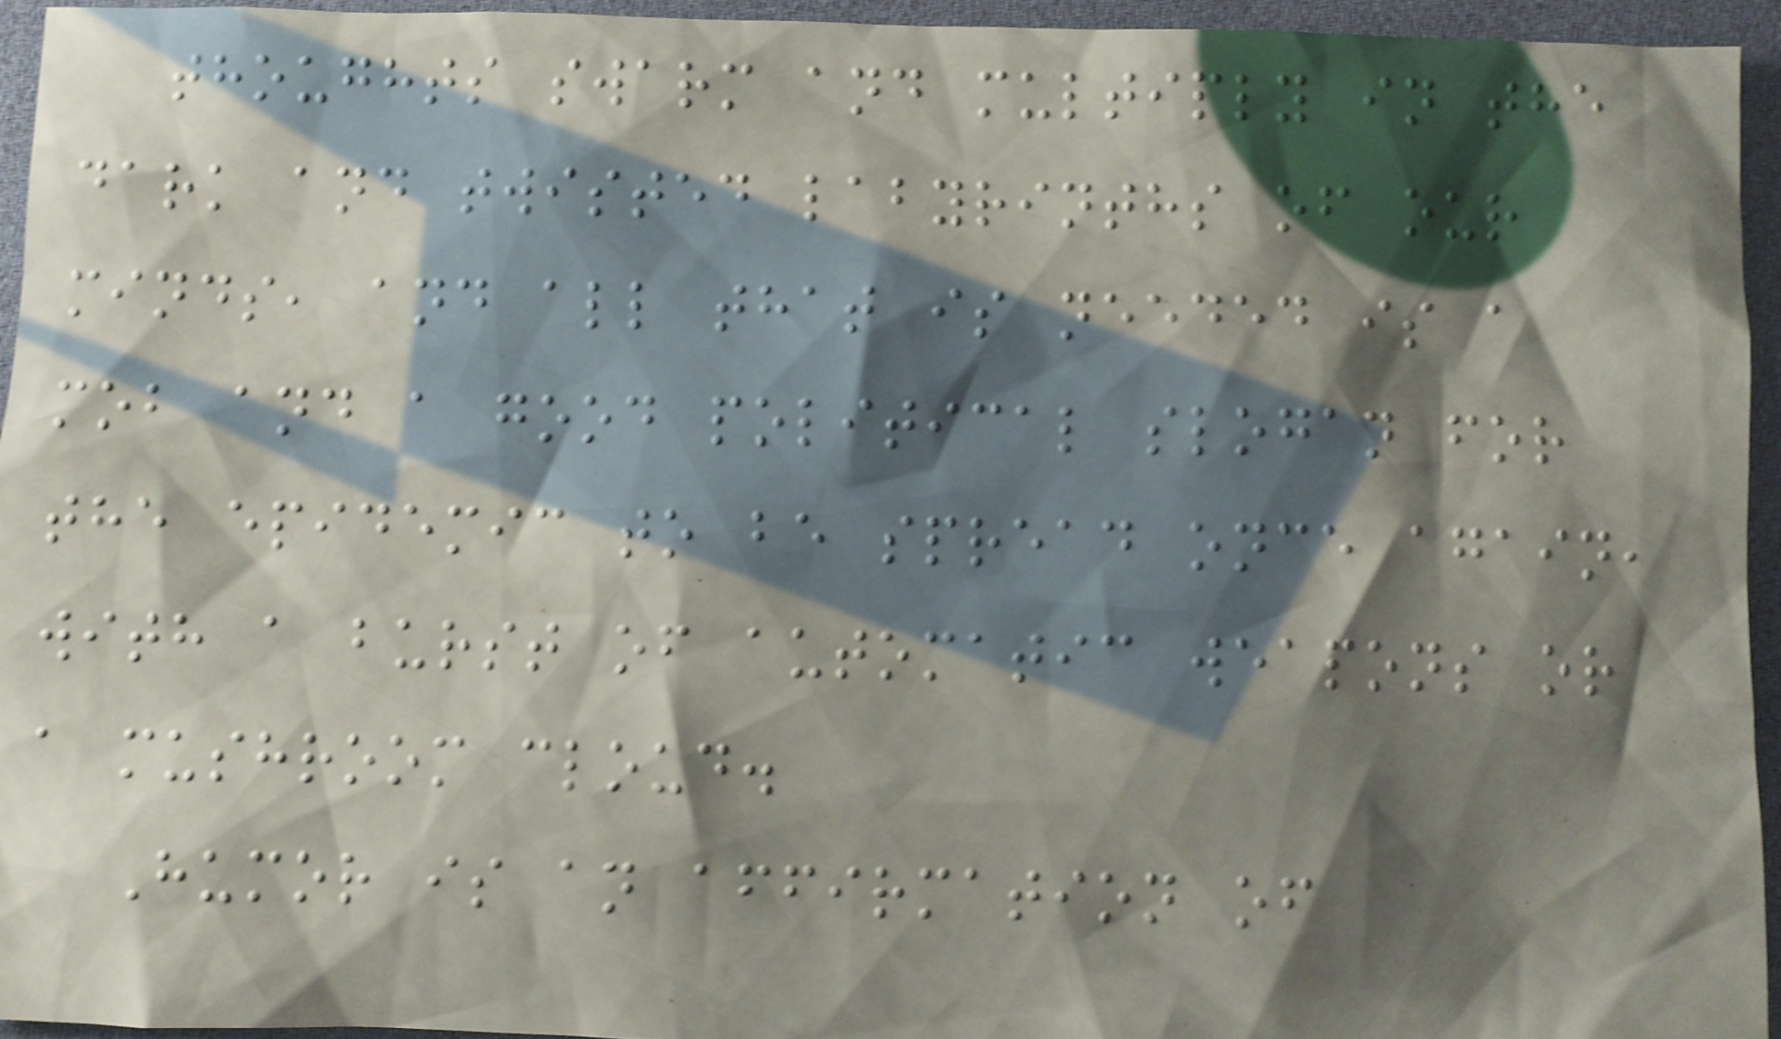thoughts swarm and multiply in the
dark and twisted labyrinths of our
minds, and all that is needed is a
mob and a good political slogan for
the epidemic to be spread once again,
with a burst of automatic weapons or
a mushroom cloud.
Humor is an affirmation of
